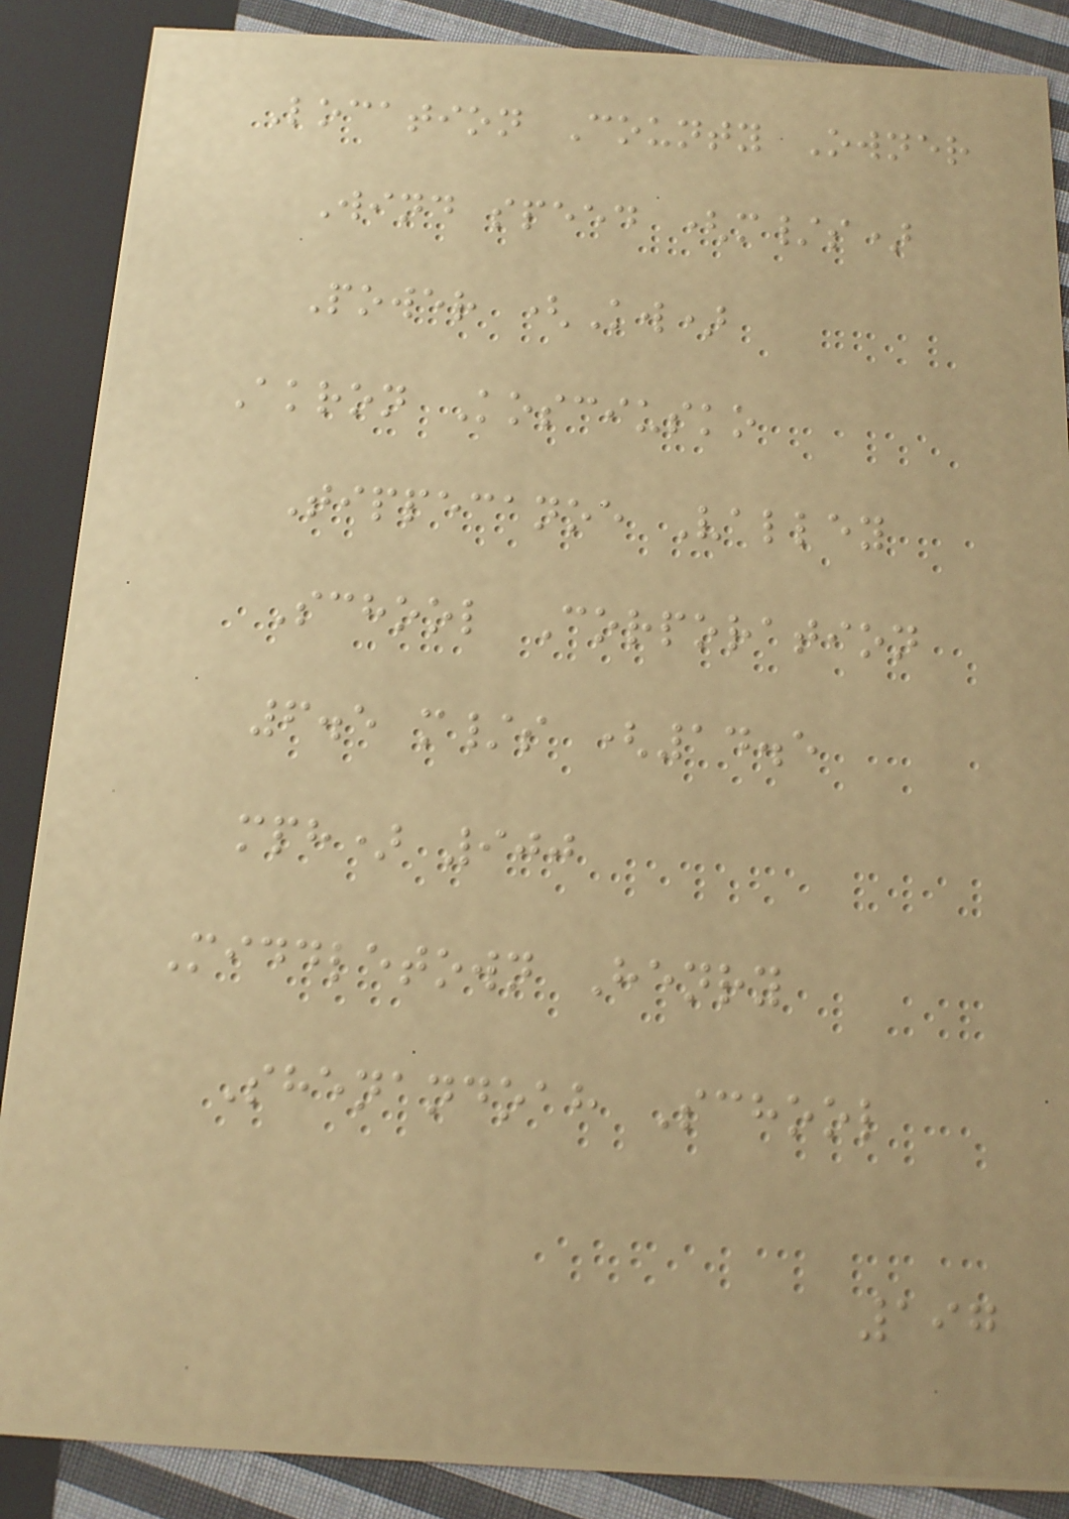Location County Owner
Wind speed (m/s)
Power (Kw)
Akron Kosciusko
Tippecanoe Valley
School Corporation
6.5 m/s (14.5
mph) 900
Middletown Henry
Shenandoah School
197
